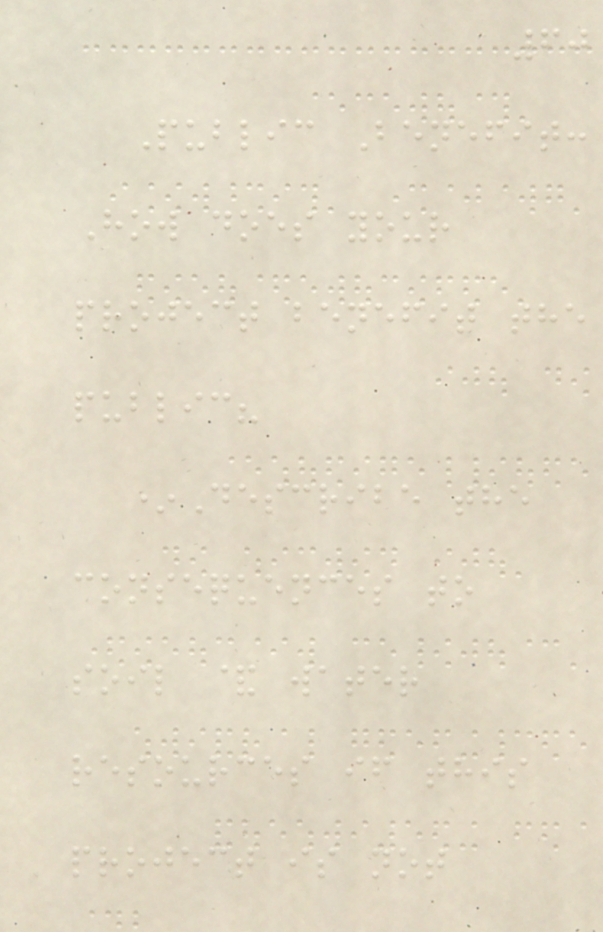60
Public Benefit:
How does your
project benefit the
public?
*Describe the
consequences to
soil & water
resources if this
project is not
